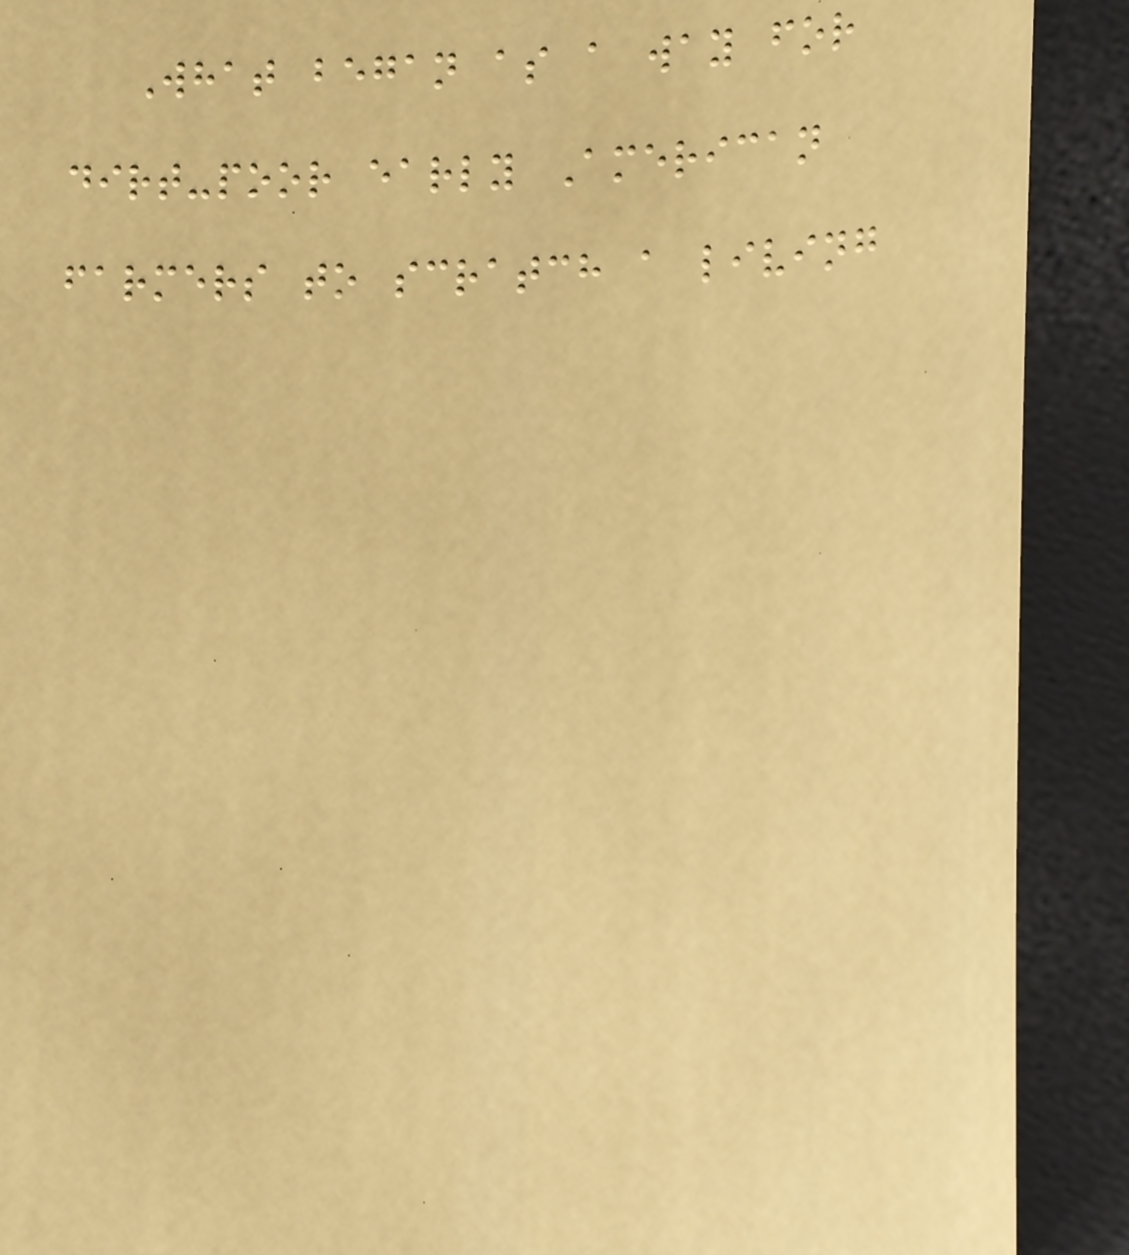What began as a way for
dirt-poor early American
farmers to scratch a living
